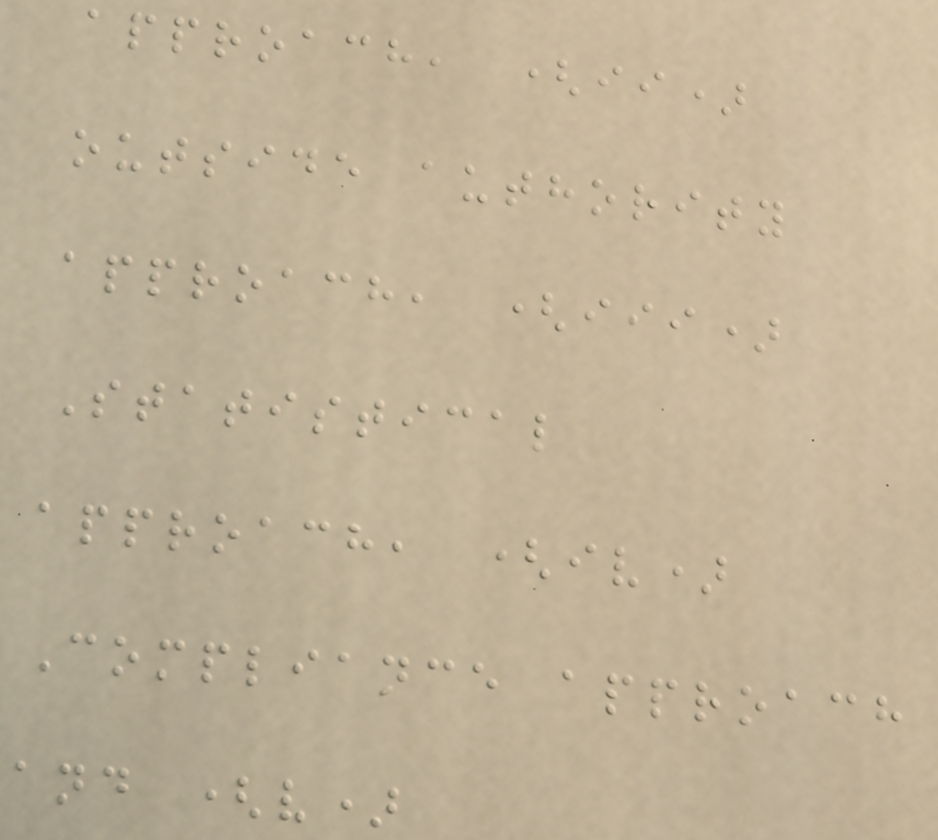approach, (ii)
outside authority
approach, (iii)
Statistical
approach, (iv)
Compliance approach
and (v)
